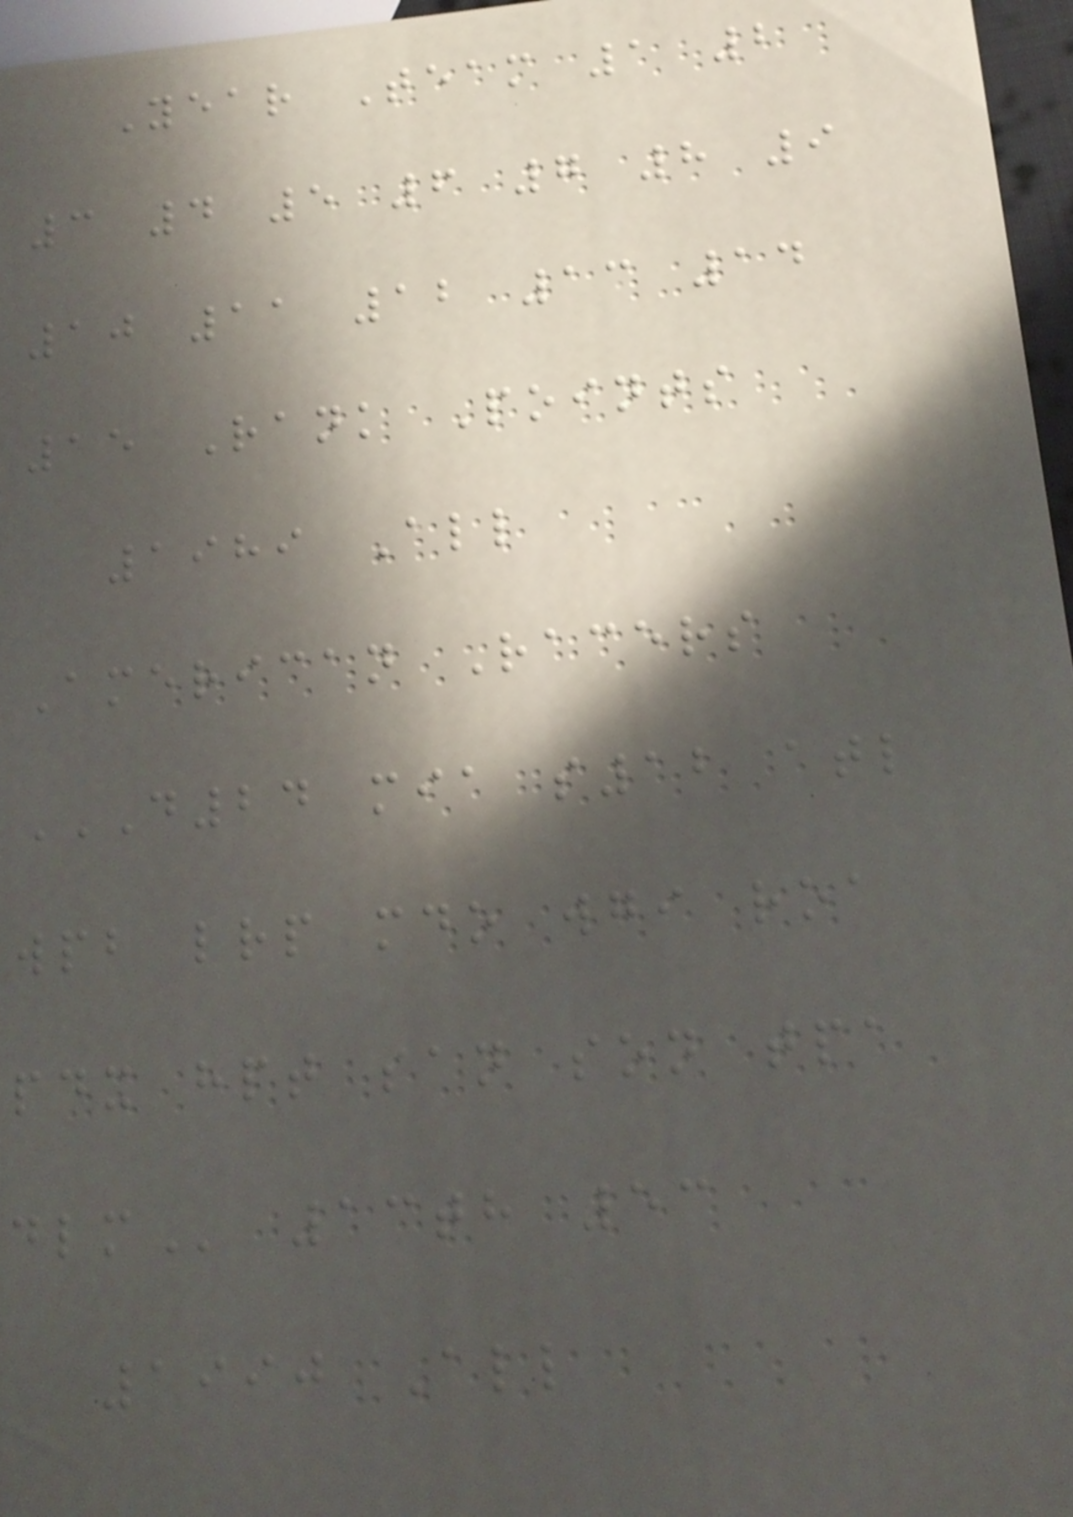Year Team 1 2
3 4 5 6 7 8 9
10 11 12 13 14
15 Rank Points
1989 All
American Racers
D24 MIA S12 ATL
WPB LRP MDO WGI ROA
PDX HPT SAN SON TPA
DLM 13th 53
1990 All
